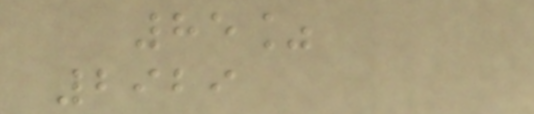85%
2929
